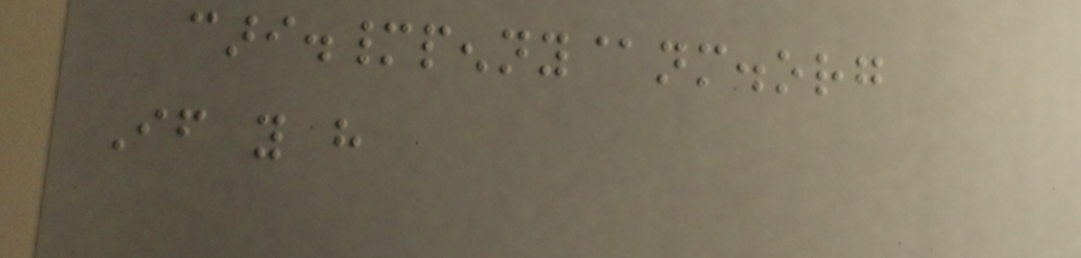cari.manypenny@nm.org
If you have
